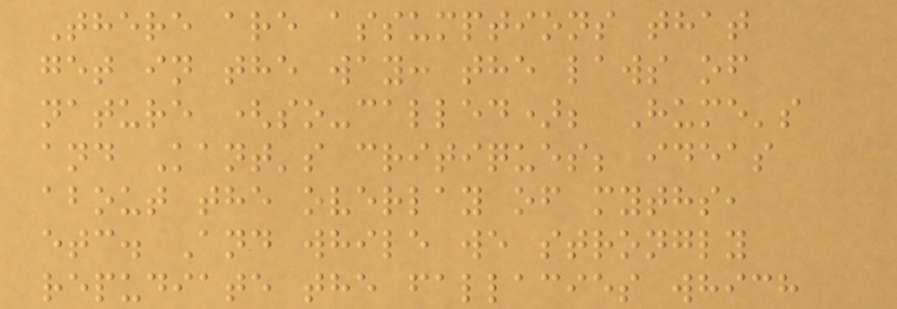There are assumptions that
get in the way: the laws of
nature (so-called); Hume's
and Kant's critiques; ideas
about the overlay of myths,
etc. And while we strongly
repudiate the fallacies which
